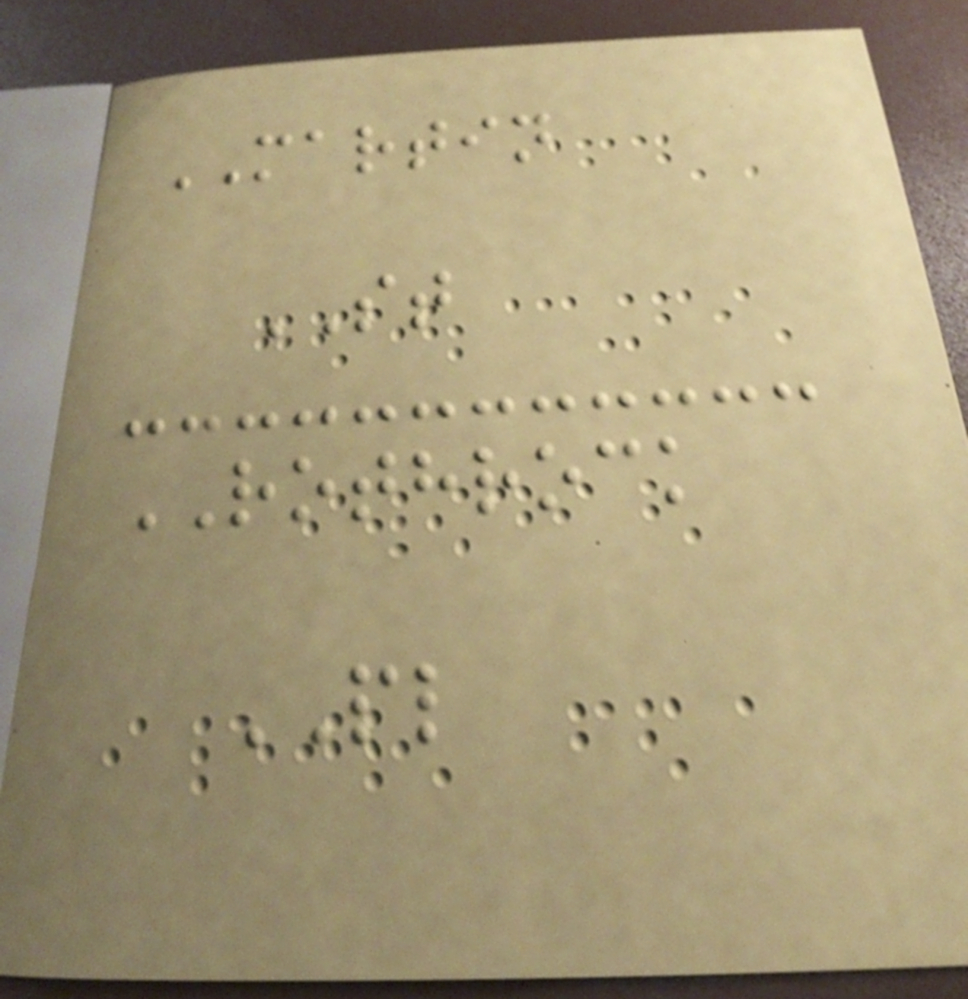MARTIN
ST
ROTHROCK
PL
